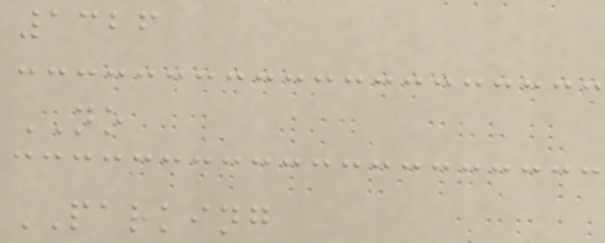1326
NO
PARKING
